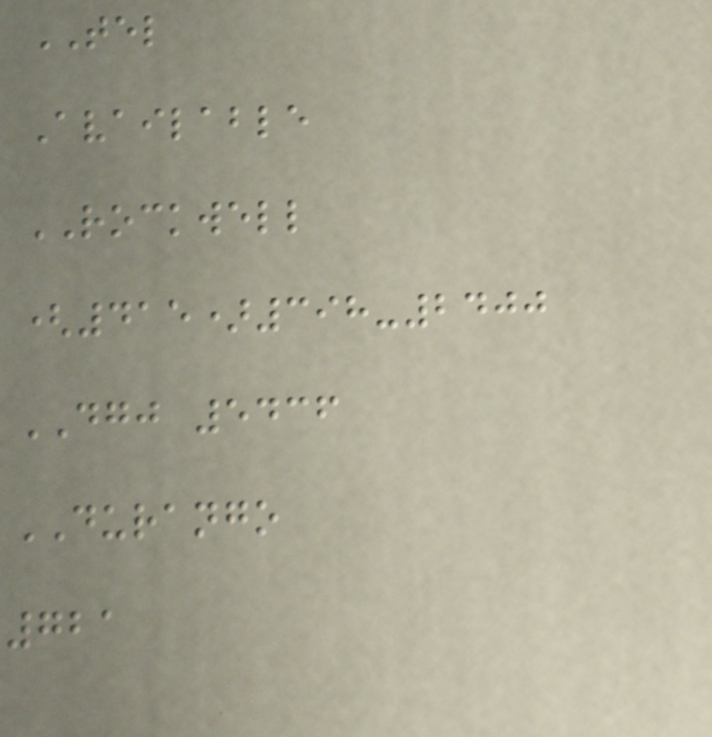TEL
Available
ROCKWELL
(415)398-2400
DGJ 5436
DURANGO
721
